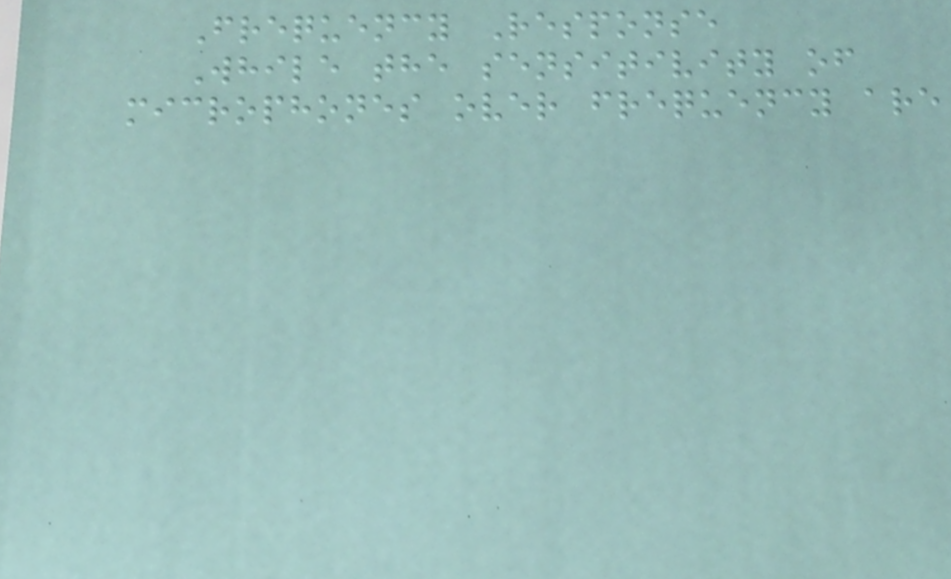Frequency Response
While the sensitivity of
microphones over frequency are
